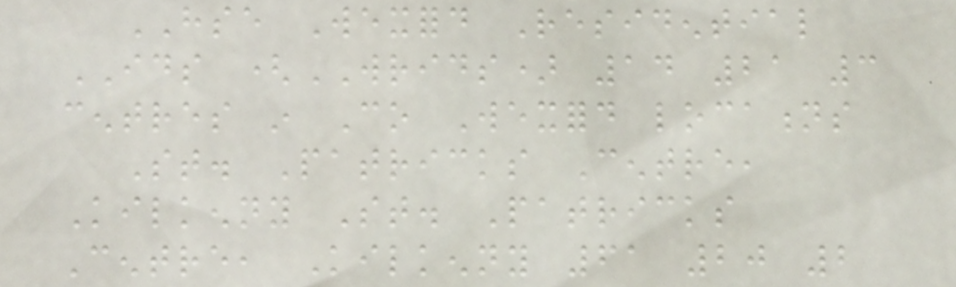HSE Wexford Residential
IDS (WRIDS) 14 21 3
centres in Co Wexford locations
St. Patricks Centre,
Kilkenny St. Patricks
Centre, Kilkenny 61 20 2
